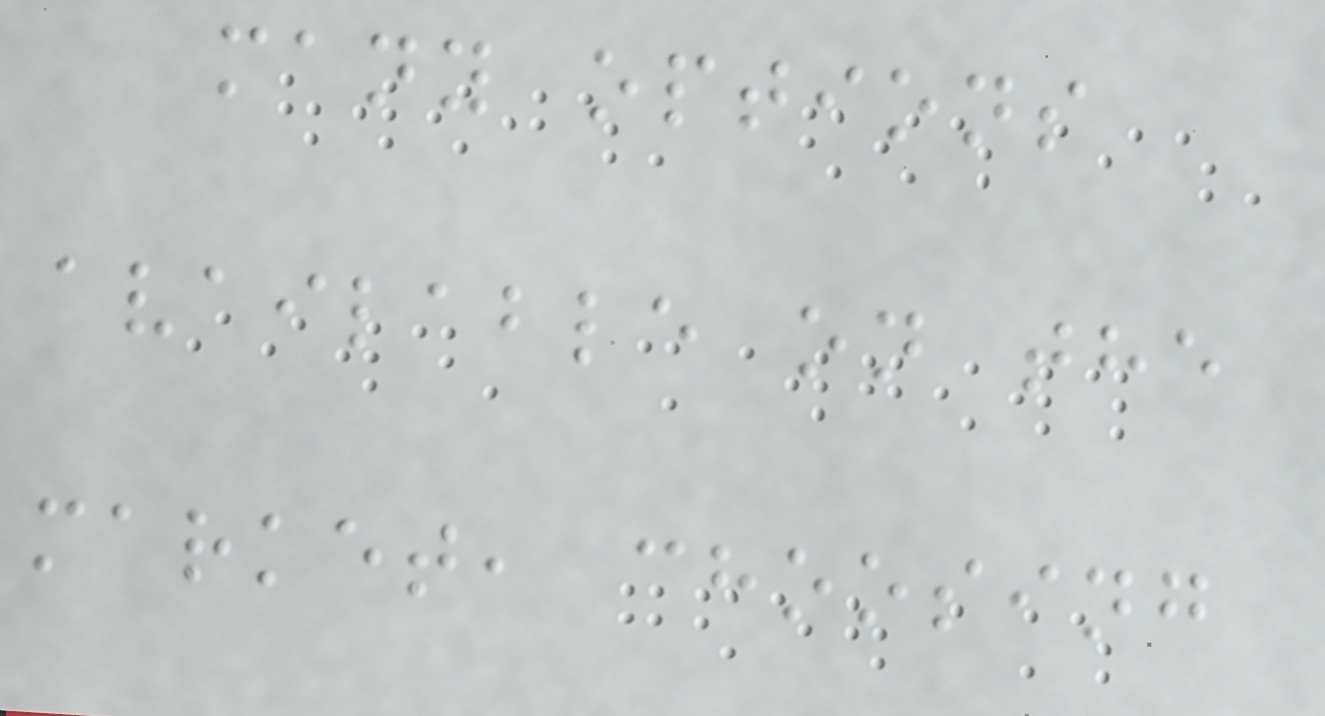many options
available on the
market, choosing
